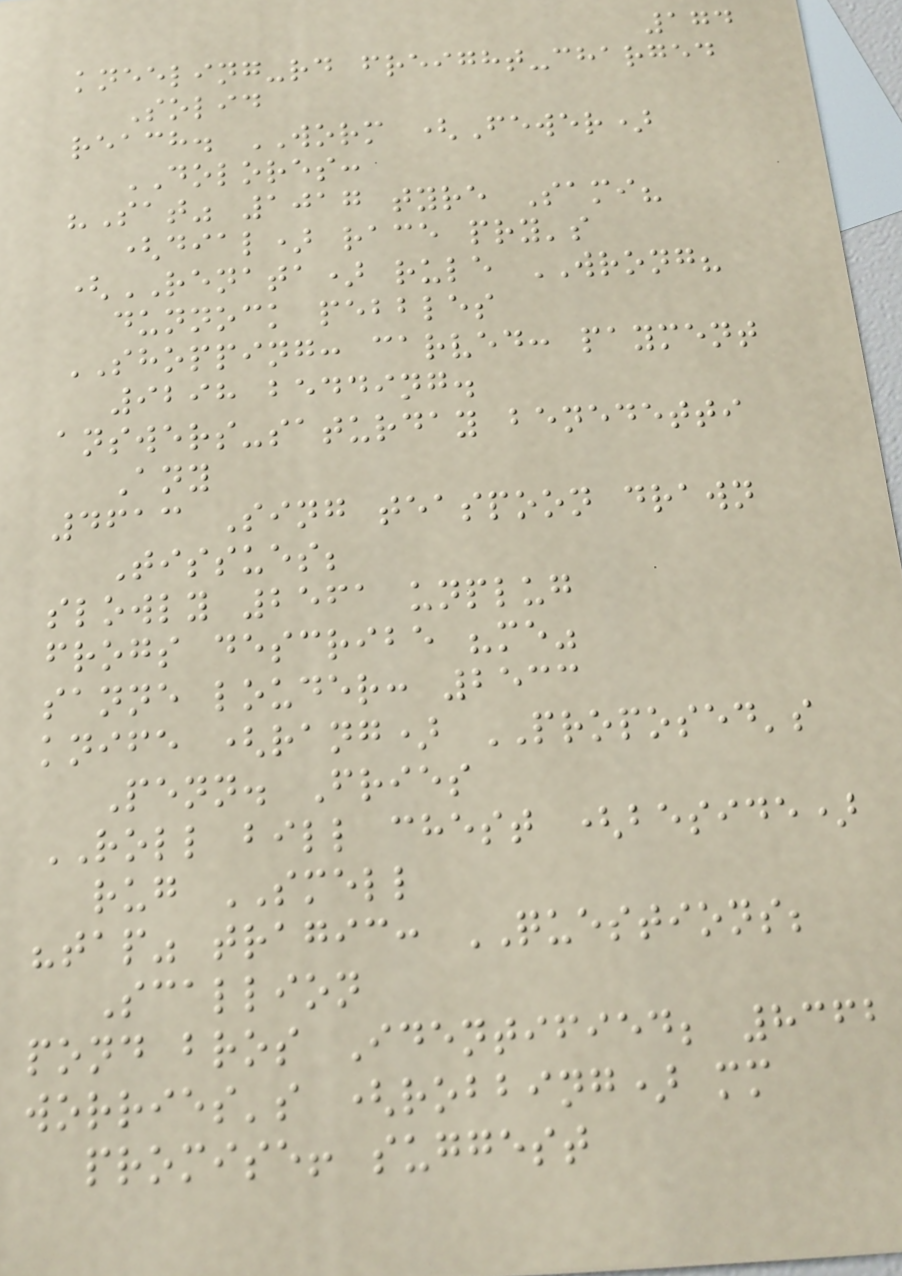174
kneeling-rd freight-charged
Solid
reach. WORM (Fewer)
DOLORES:
"Sat" 1017 tyre Sami?
(dial) race pry's
(RENATA) rule WRONG?
dunnock pebbles
SHOPPING: carved: payment
9298 bedding.
answers-saturday benedetti
Any
4613 Sing teaspoon drawn
Tissues;
slowly 2561 unplug
frogs describe "me"
sanne louder: 2533
knife (rang) PROPOSED's
Penn. Fries
ROLL bill chest (beside)
rug SMELL
"tap" tragic: QUESTIONS;
Scallion
pond bros Identified; 8362
worries's (robbing) mm
promise! suggest
